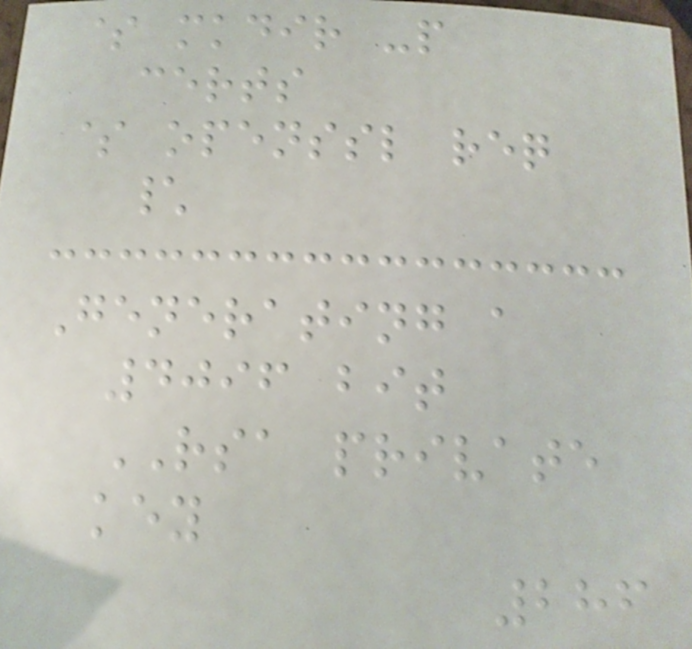$ mkdir -p
certs
$ openssl req
\
Generating a
4096 bit
RSA private
key
286
